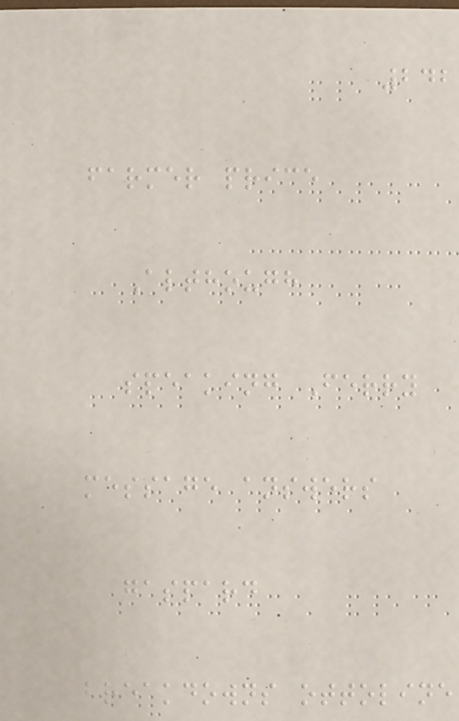242
farmer price
Although
speaking Ferry
message answers
gaspard
breakdowns ottoline
